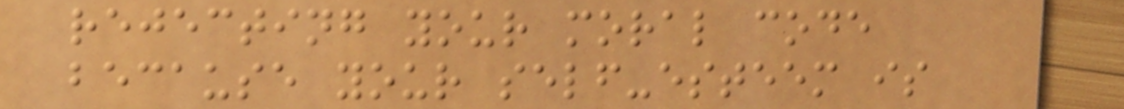rejecting your moral code
because your self-esteem is
